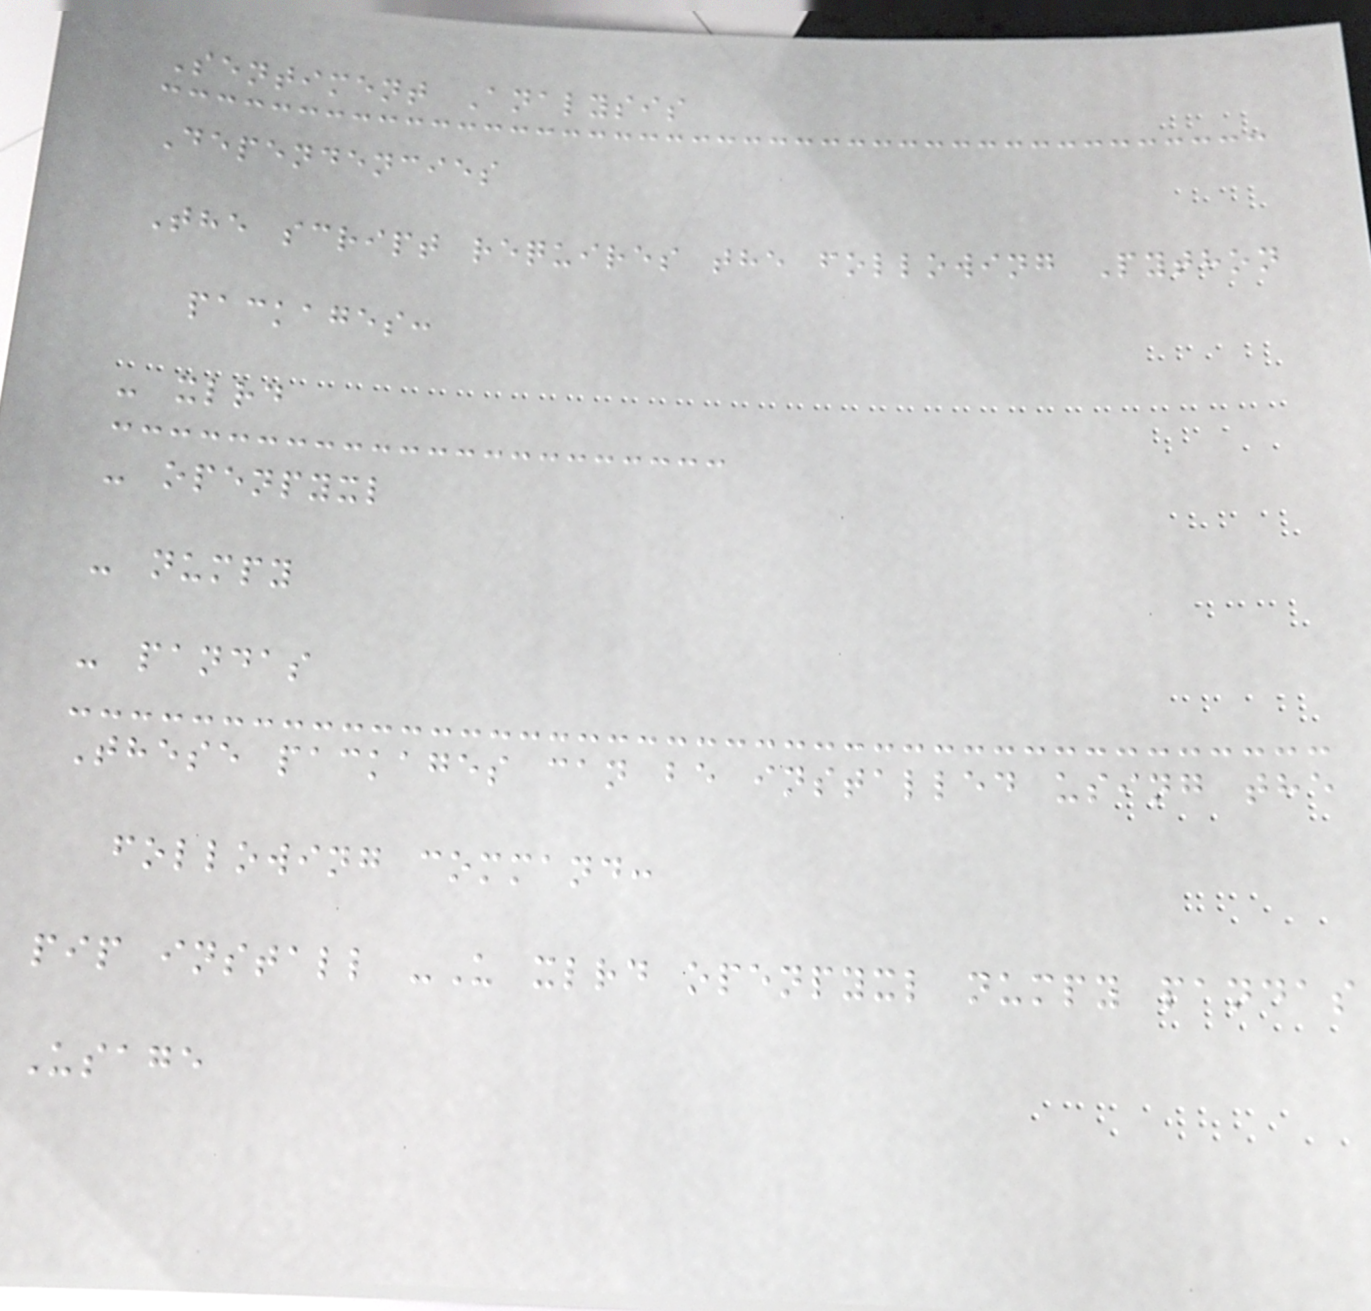Sentiment Analysis
Dependencies
The script requires the following Python
packages:
- xlrd
- openpyxl
- numpy
- pandas
These packages can be installed using the
following command:
pip install -U xlrd openpyxl numpy pandas
Usage
